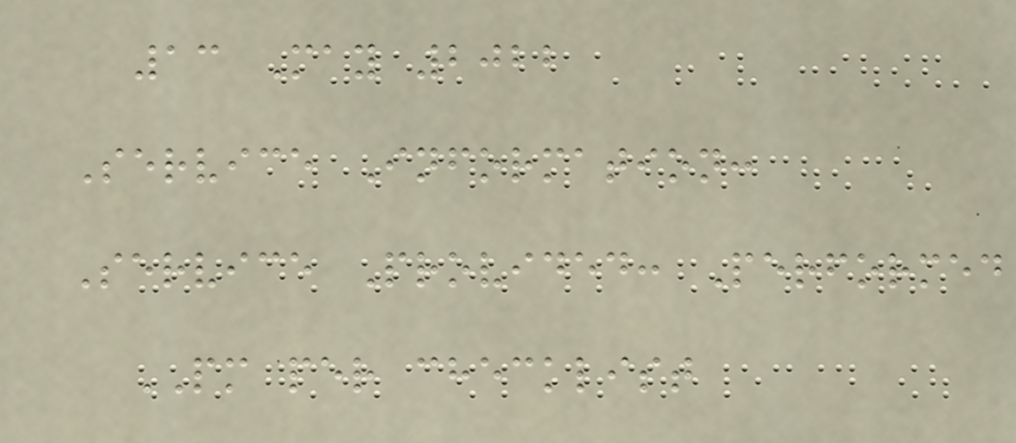13 May 2022
Service Information:
Service Provided: Performed
PM per checklist
